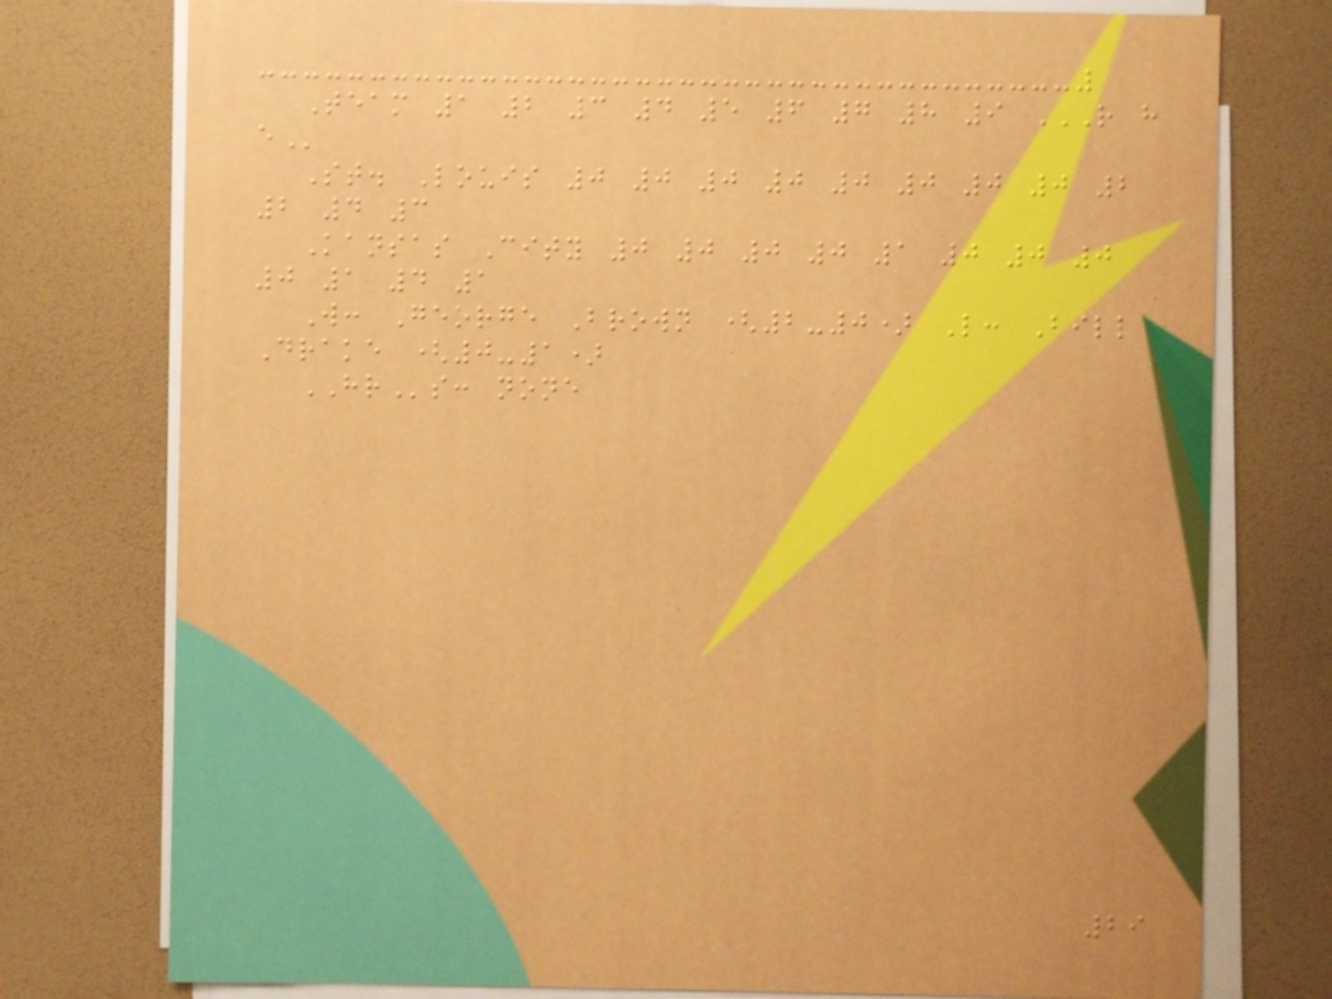Team 1 2 3 4 5 6 7 8 9 R H
E
St. Louis 0 0 0 0 0 0 0 0 2
2 4 3
Kansas City 0 0 0 0 1 0 0 0
0 1 4 1
W: George Brown (2-0) L: Bill
Drake (0-1)
HRs: none
29
